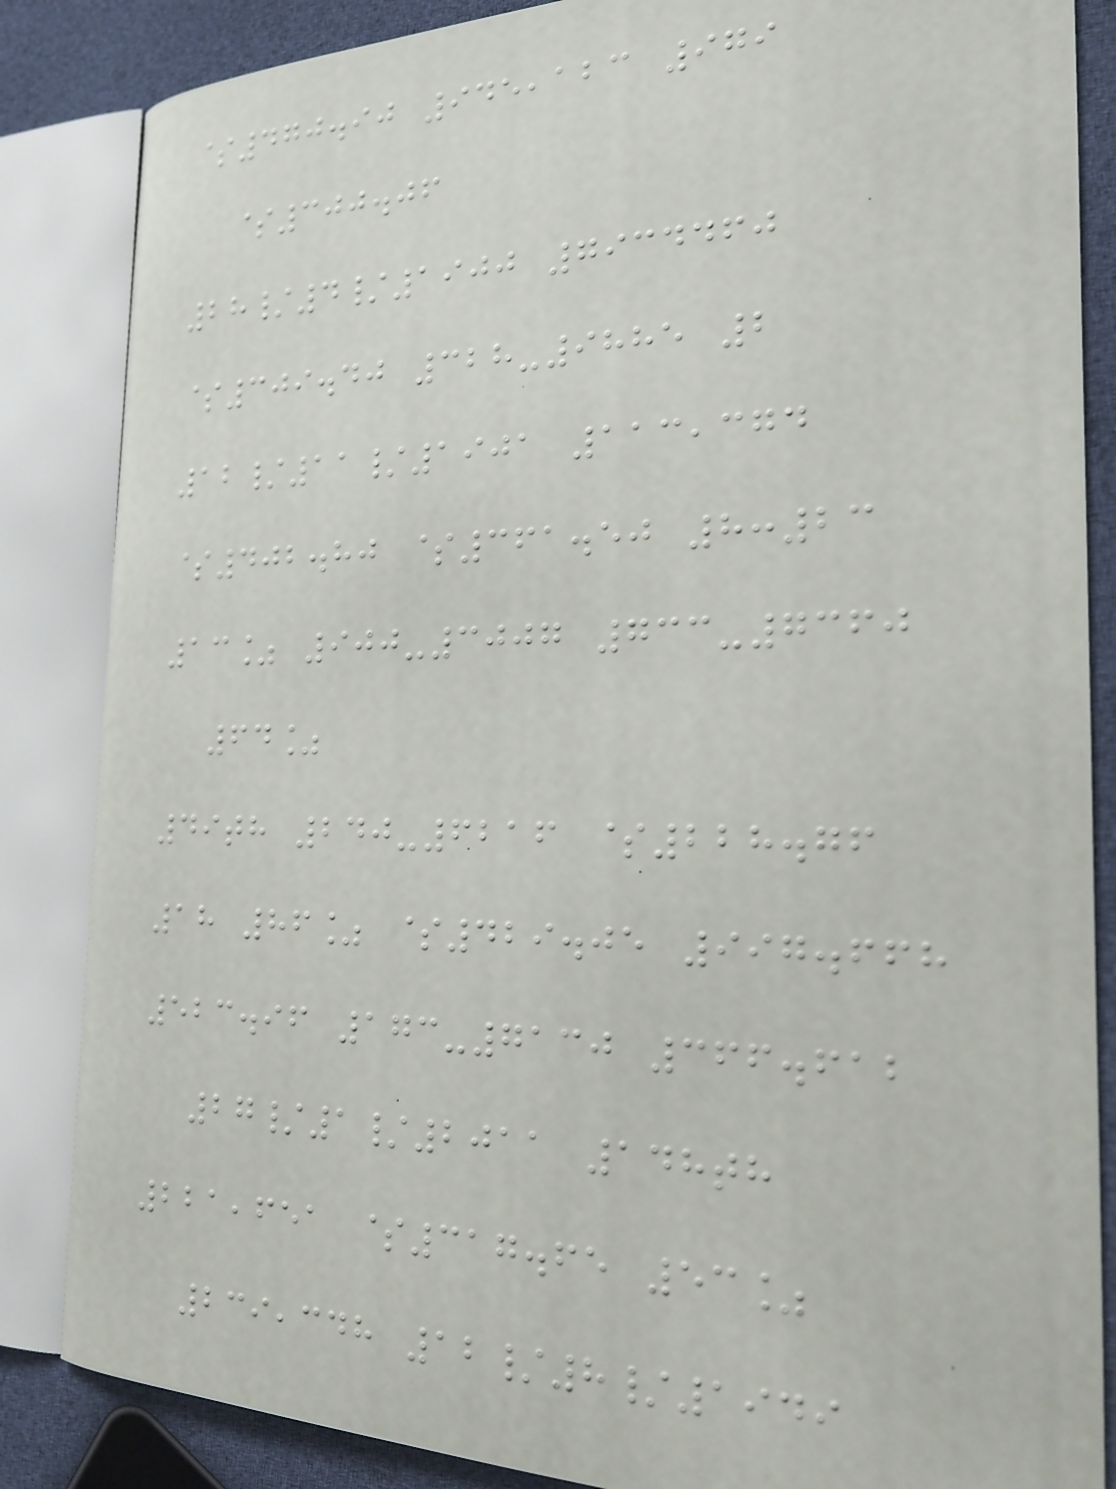$470.90 945,123 979
$300.06
28/4/1900 7934460
$309.40 328-9885 2
12/11/1901 113,374
$402.80 $361.50 8:23
13% 900-3007 733-7360
64%
49th 240-6216 $228.76
18 86% $429.05 997.668
523.96 173-7130 366.612
27/1/2011 148th
221,651 $317.65 53%
239,348 12/8/1949
